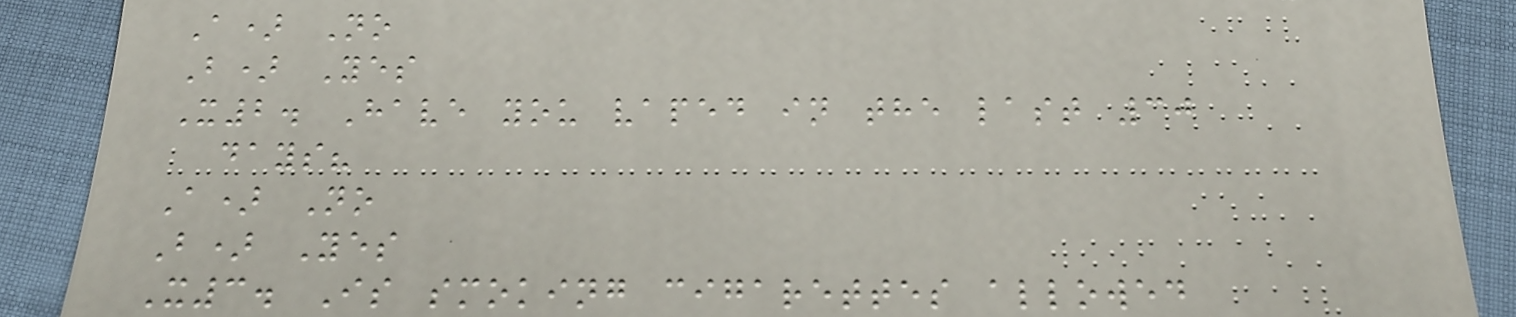A) No
B) Yes
X2. Have you vaped in the last 30
days?
A) No
B) Yes
X3. Is smoking cigarettes allowed
